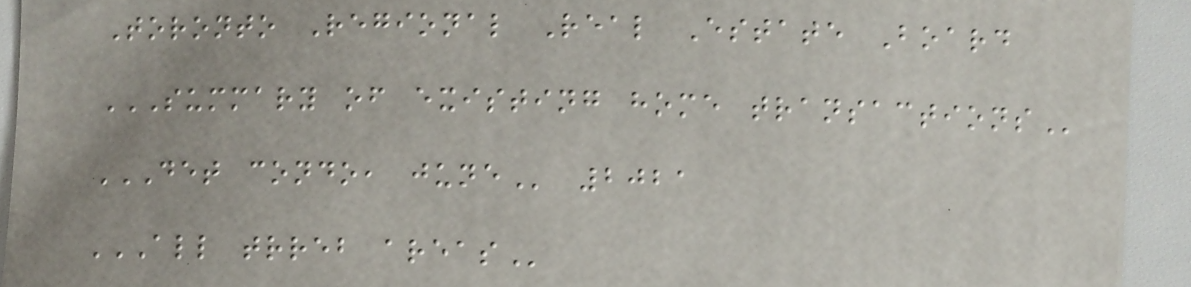Toronto Regional Real Estate Board
SUMMARY OF EXISTING HOME TRANSACTIONS
DET CONDO, JUNE 2021
ALL TRREB AREAS
